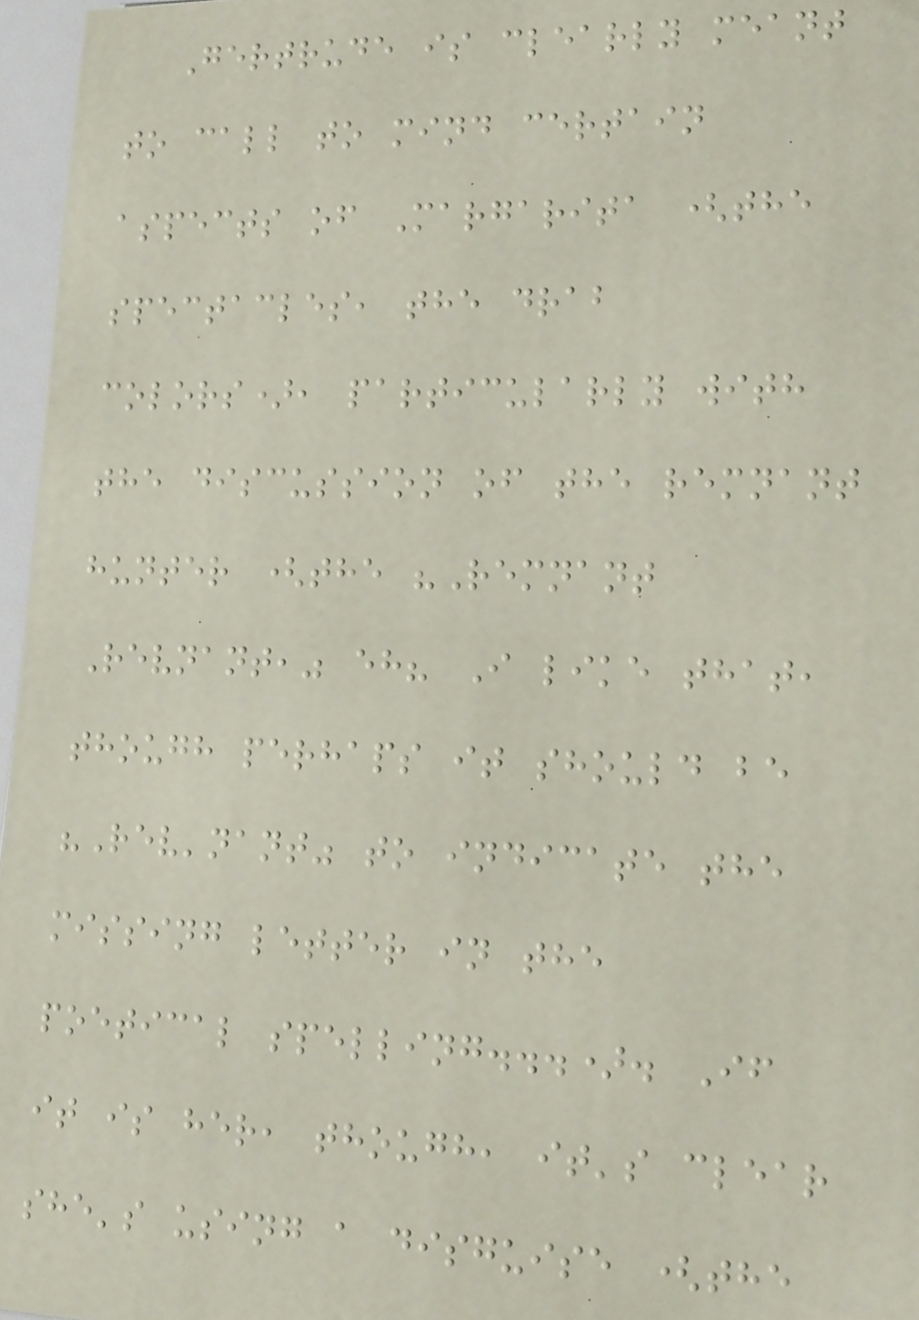Gertrude is clearly meant
to call to mind certain
aspects of Margarita (the
spectacles, the drab
colors), particularly with
the discussion of the remnant
hunter (the "Remnant
Revnant," eh? I like that,
though perhaps it should be
"Rev'nant" to indicate the
missing letter in the
poetical spelling...). If
it is her, though, it's clear
she's using a disguise (the
